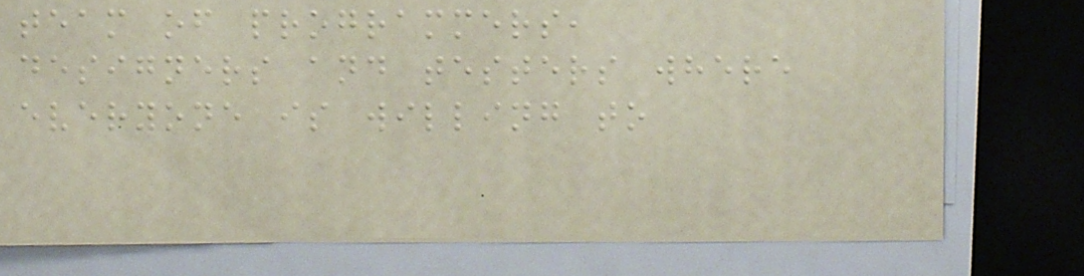team of programmers,
designers and testers where
everyone is willing to
